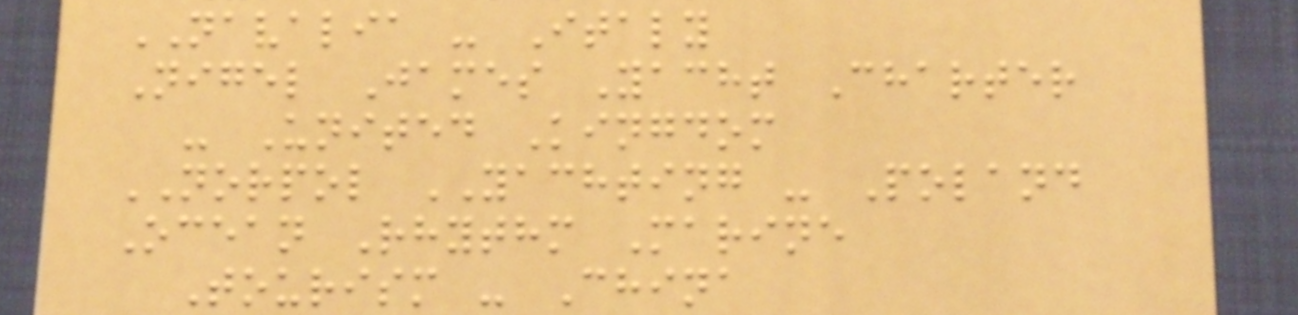NAVALIA - Italy
Nigel James Yacht Charter
- United Kingdom
NORPOL YACHTING - Poland
Ocean Rhythm Marine
Tourism - China
